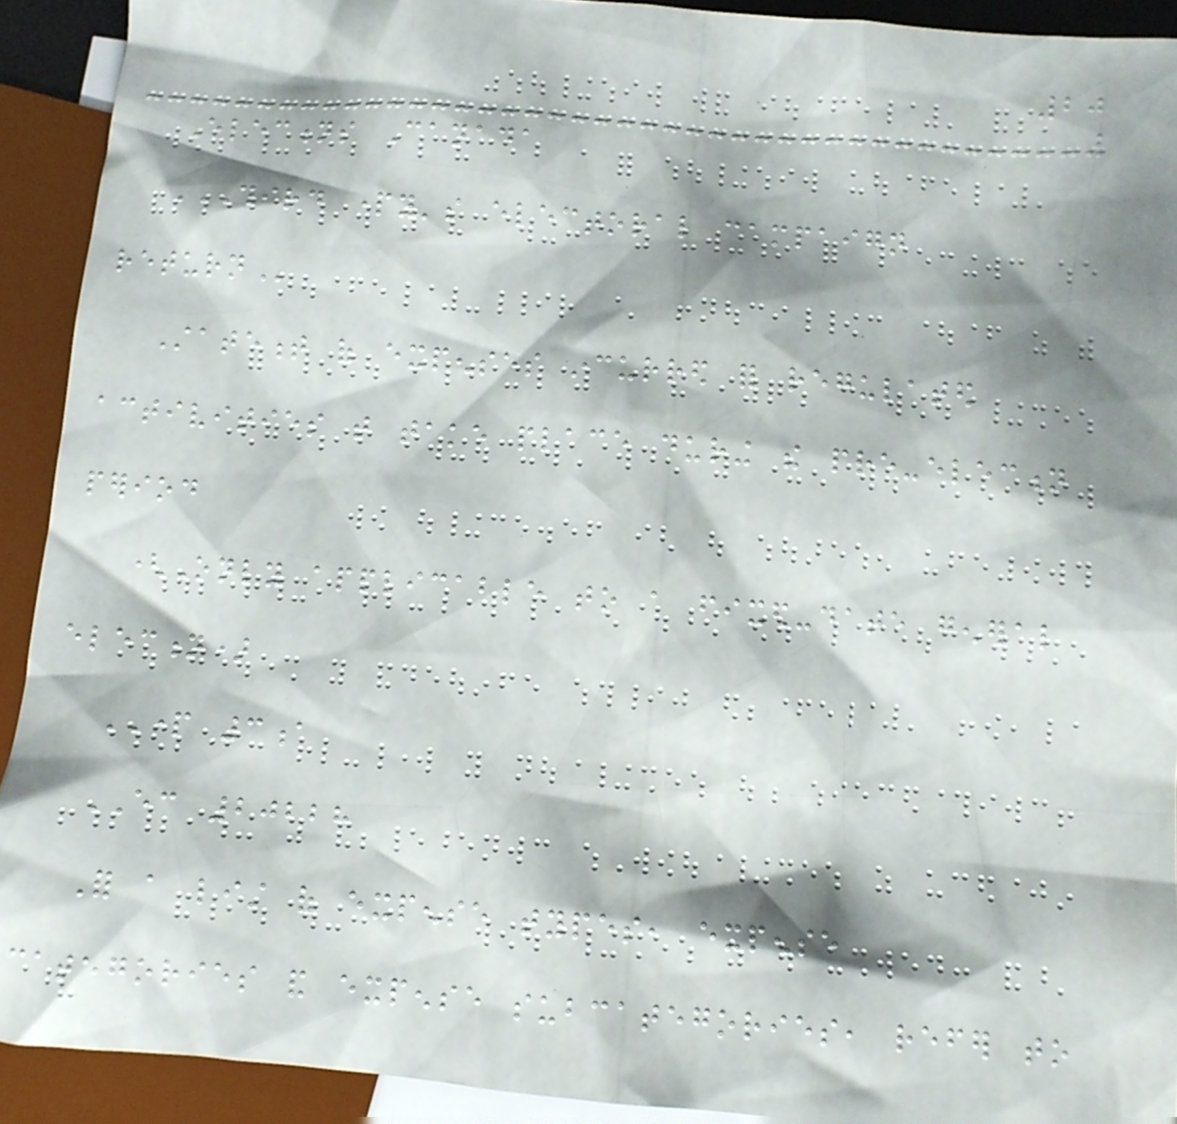20
Elections Canada
THIRD PARTY'S ELECTORAL CAMPAIGN
RETURN
Statement of expenses incurred for regulated
activities that take place during the pre-election
period
(Only applicable to a fixed-date general
election)
PART 3a
EC 20228
For a list of expense types, expense
categories and expense subcategories, refer to
